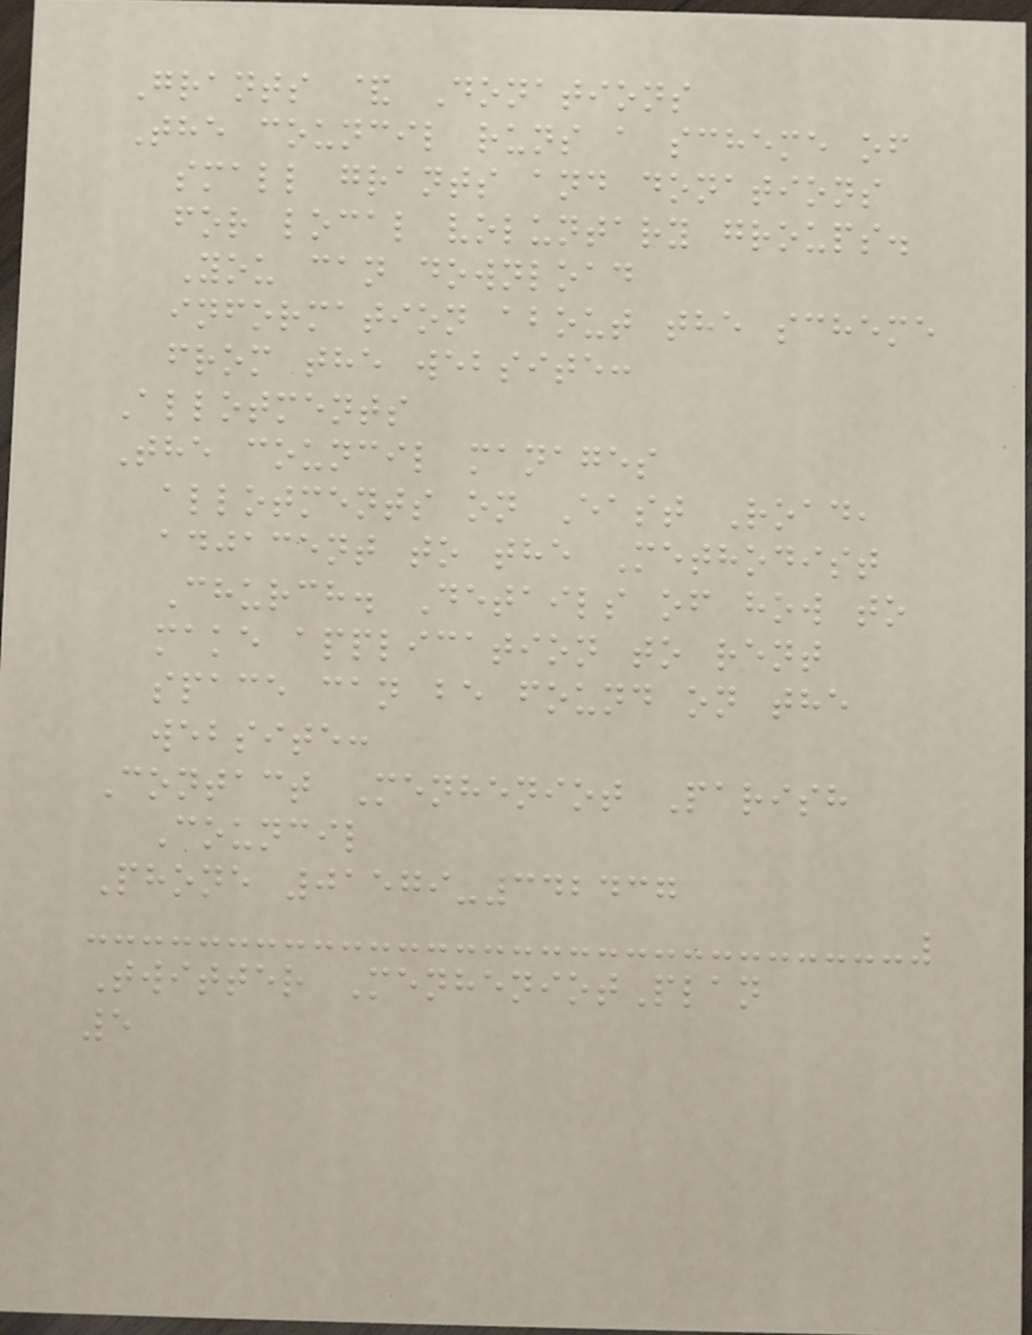Grants & Donations
The council runs a scheme of
small grants and donations
for local voluntary groups.
You can download
information about the scheme
from the website:
Allotments
The council manages
allotments on East Road,
adjacent to the Methodist
Church. Details of how to
make application to rent
space can be found on the
website:
Contact Menheniot Parish
Council
Phone 01579-342437
Twitter MenheniotPlan
5
